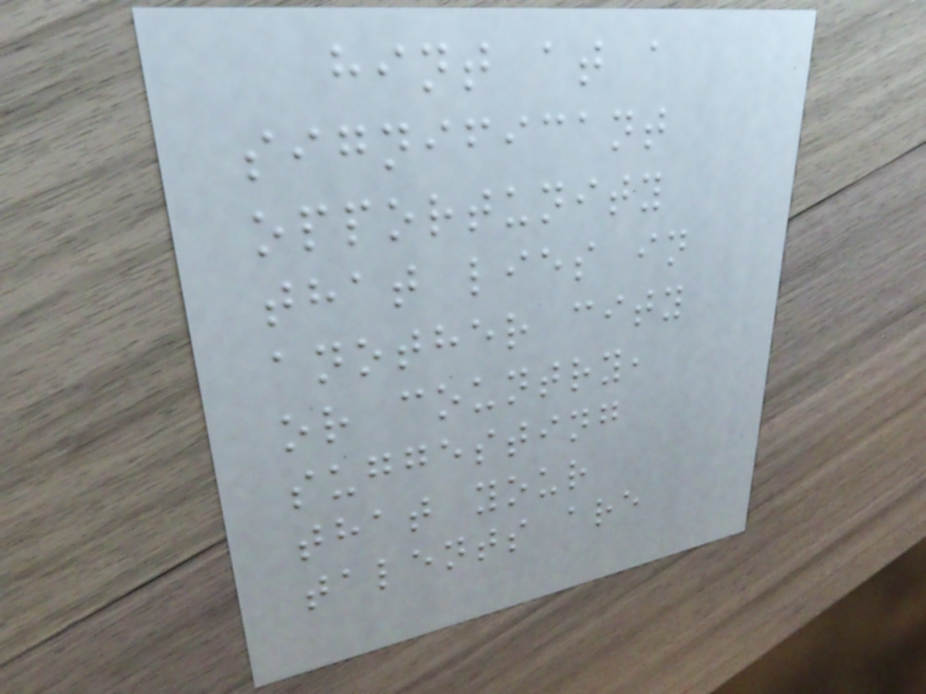hint at a
significant
opportunity
that lies in
another city
or country,
suggesting
that your
talents are
